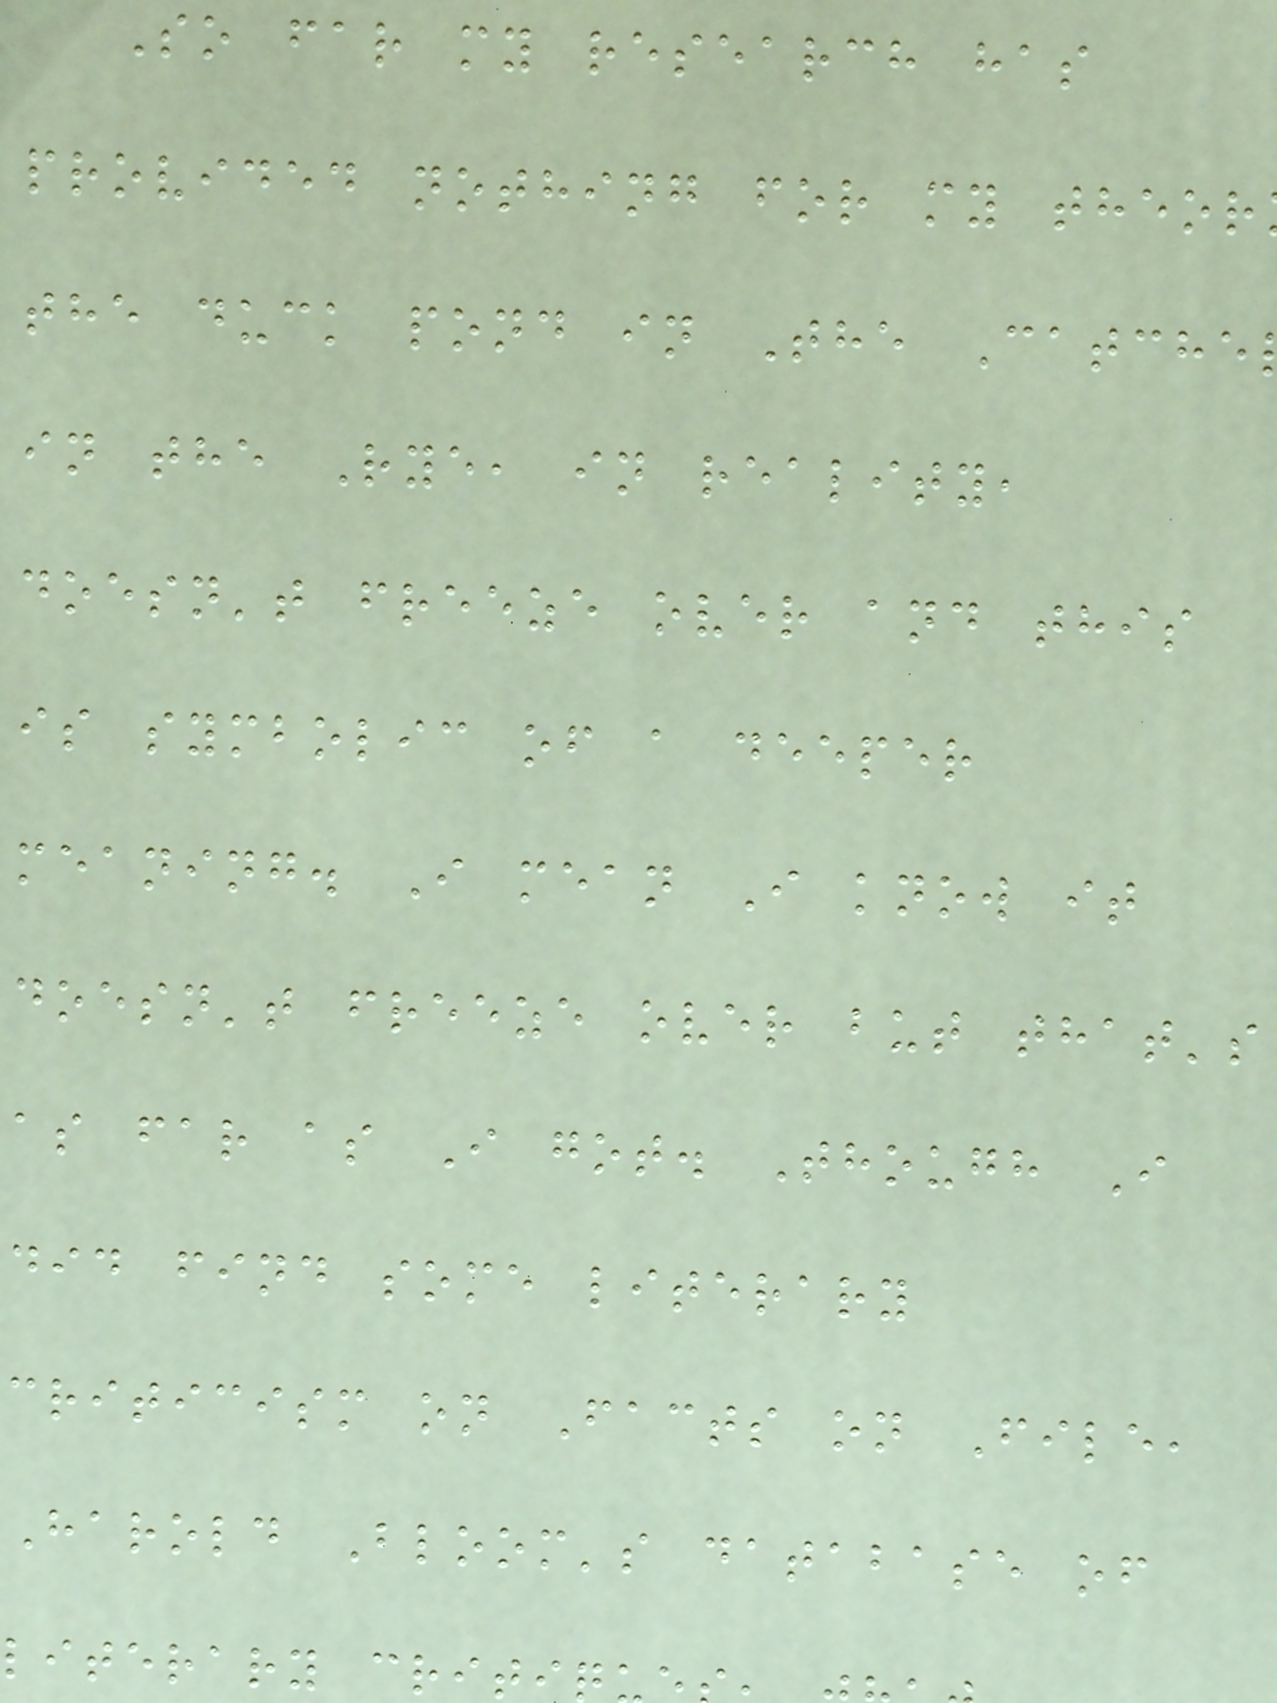So far my research has
provided nothing for my theor
the duck pond in The Catche
in the Rye, in reality,
doesn't freeze over and this
is symbolic of a deeper
meaning. I mean I know it
doesn't freeze over but that's
as far as I got. Though I
did find some literary
criticism on Facts on File,
Harold Bloom's database of
literary criti
